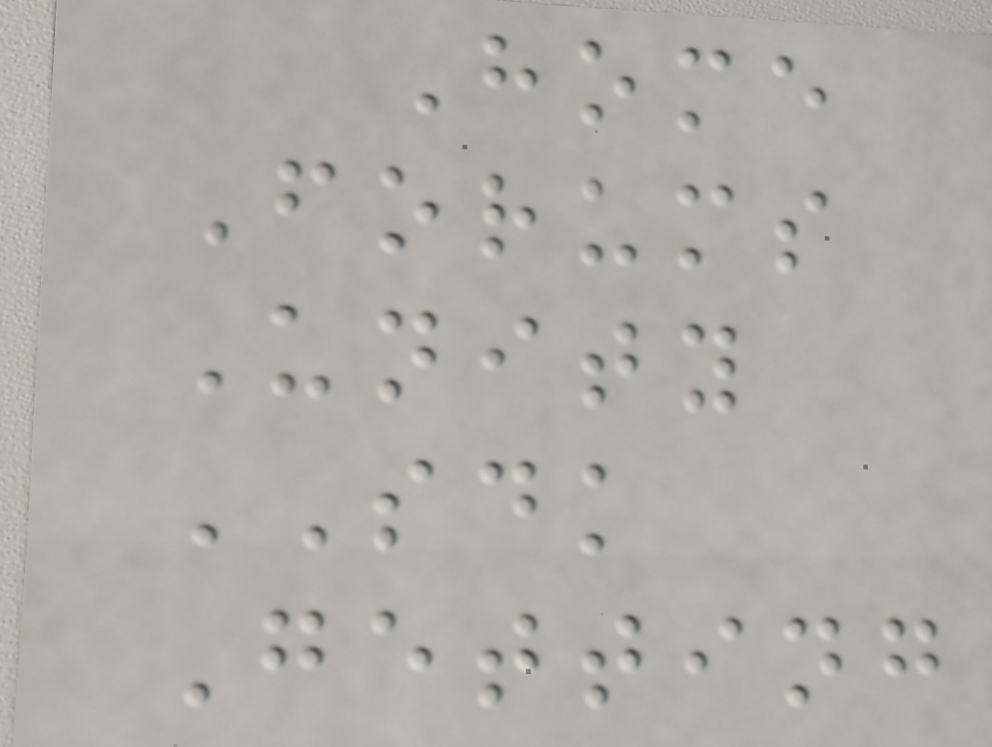Home
Forums
Unity
SDK
Getting
